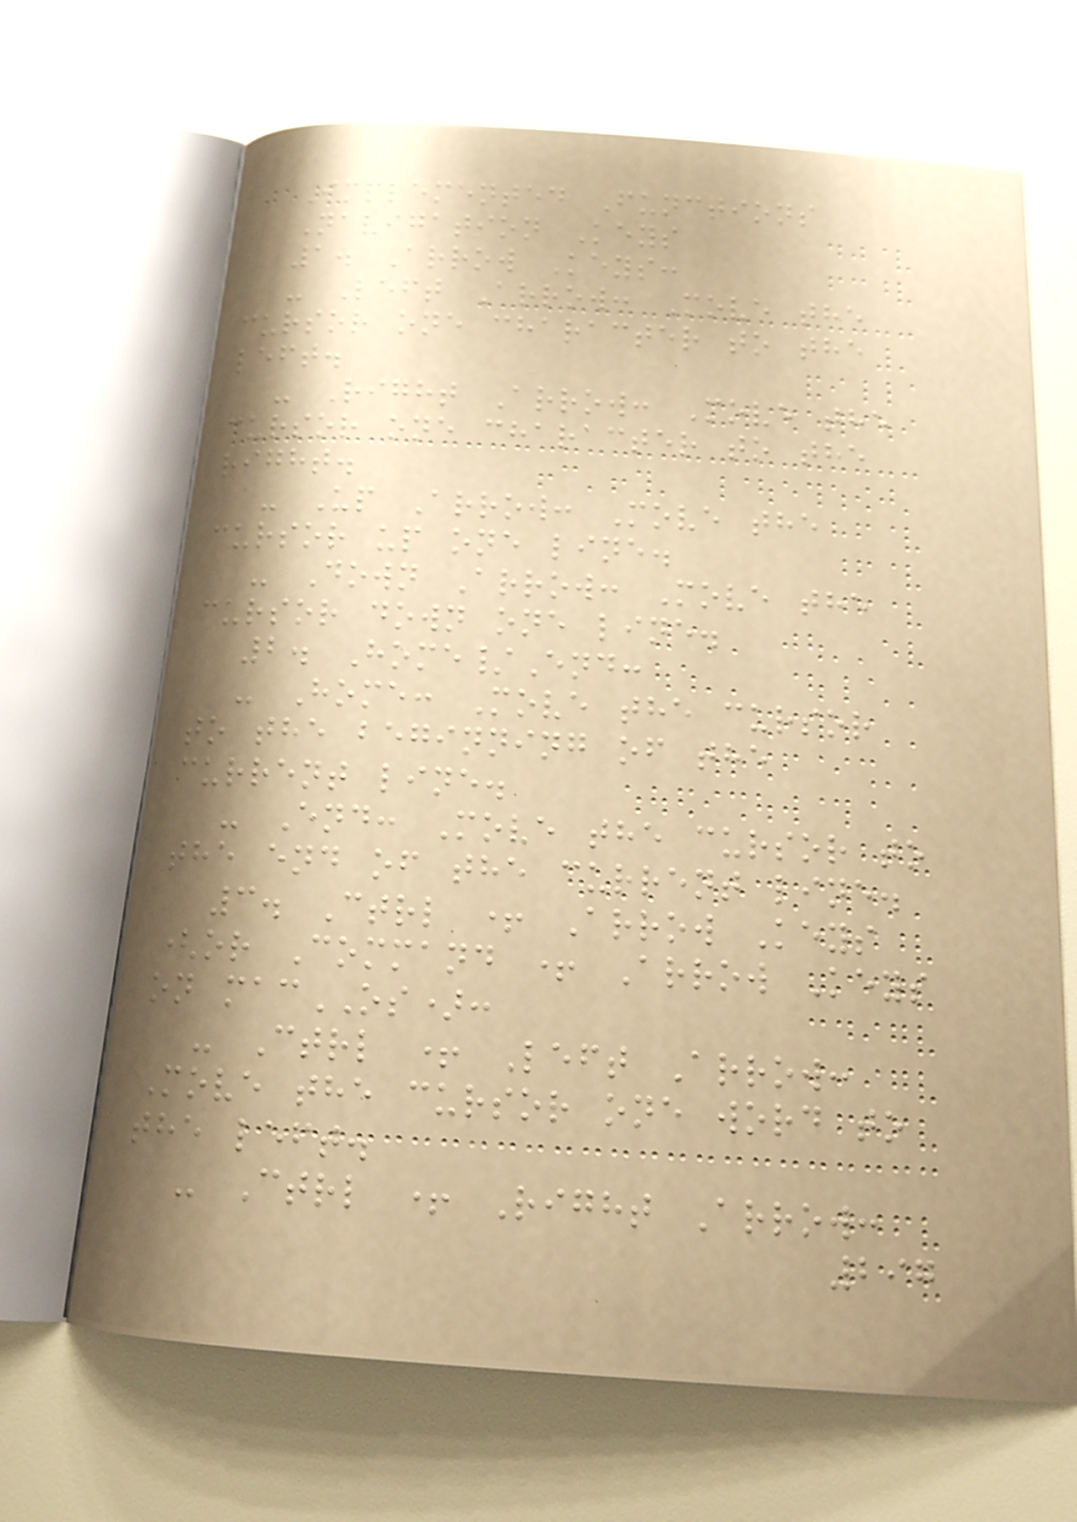Implemented Functions
Navigation Keys
1. Arrow Keys:
- Left Arrow: Move the
cursor one character to the
left.
- Right Arrow: Move the
cursor one character to the
right.
- Up Arrow: Move the
cursor up one line.
- Down Arrow: Move the
cursor down one line.
2. Home/End:
- Home: Move the cursor
to the beginning of the
current line.
- End: Move the cursor to
the end of the current line.
3. Ctrl + Arrow Keys
(or Command + Arrow Keys
on macOS):
- Ctrl + Left Arrow:
Move the cursor one word to
the left.
- Ctrl + Right Arrow:
297
